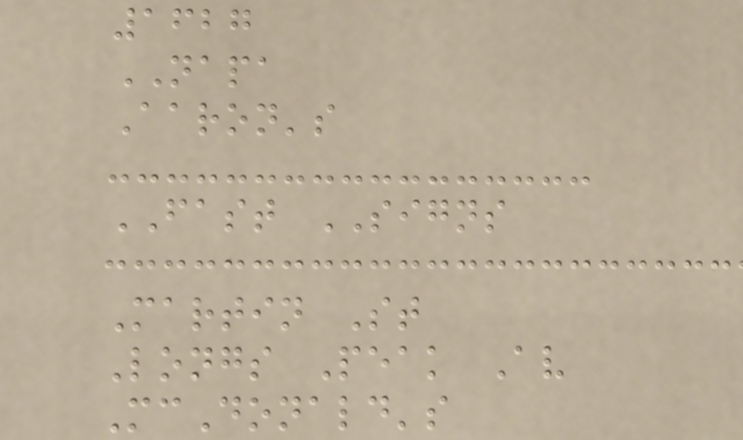1627
NAPA
Aaron's
FAST SIGNS
Martin St
Longs Peak Av
McDonald's
